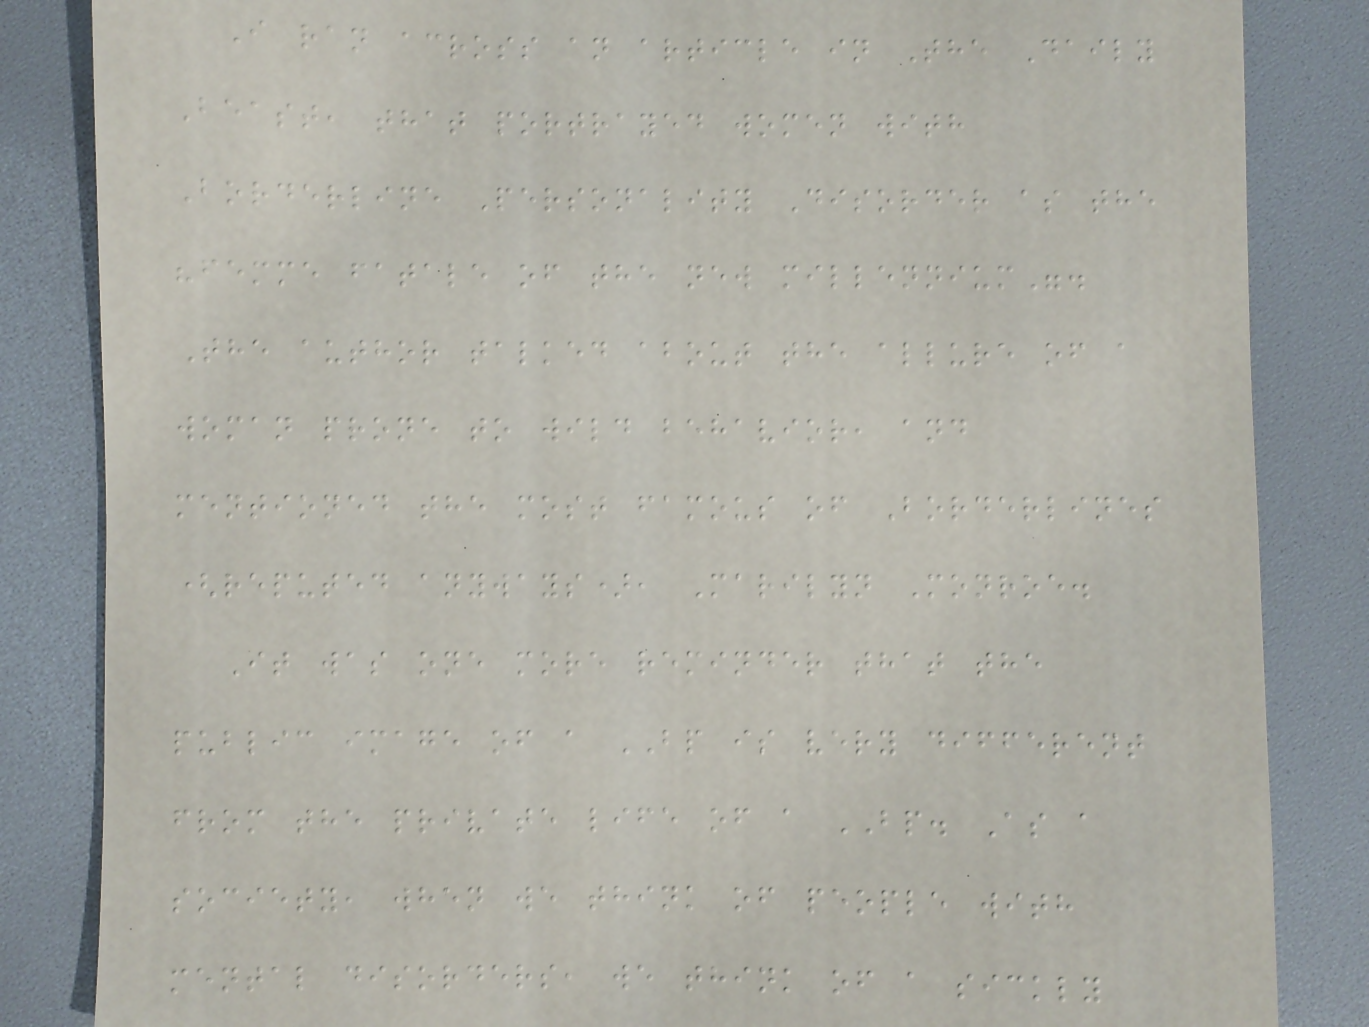I ran across an article in The Daily
Beast, that portrayed women with
Borderline Personality Disorder as the
"femme fatale of the new millennium".
The author talked about the allure of a
woman prone to wild behavior, and
mentioned the most famous of Borderlines
(reputed anyways), Marilyn Monroe.
It was one more reminder that the
public image of a BP is very different
from the private life of a BP. As a
society, when we think of people with
mental disorders, we think of a sickly
